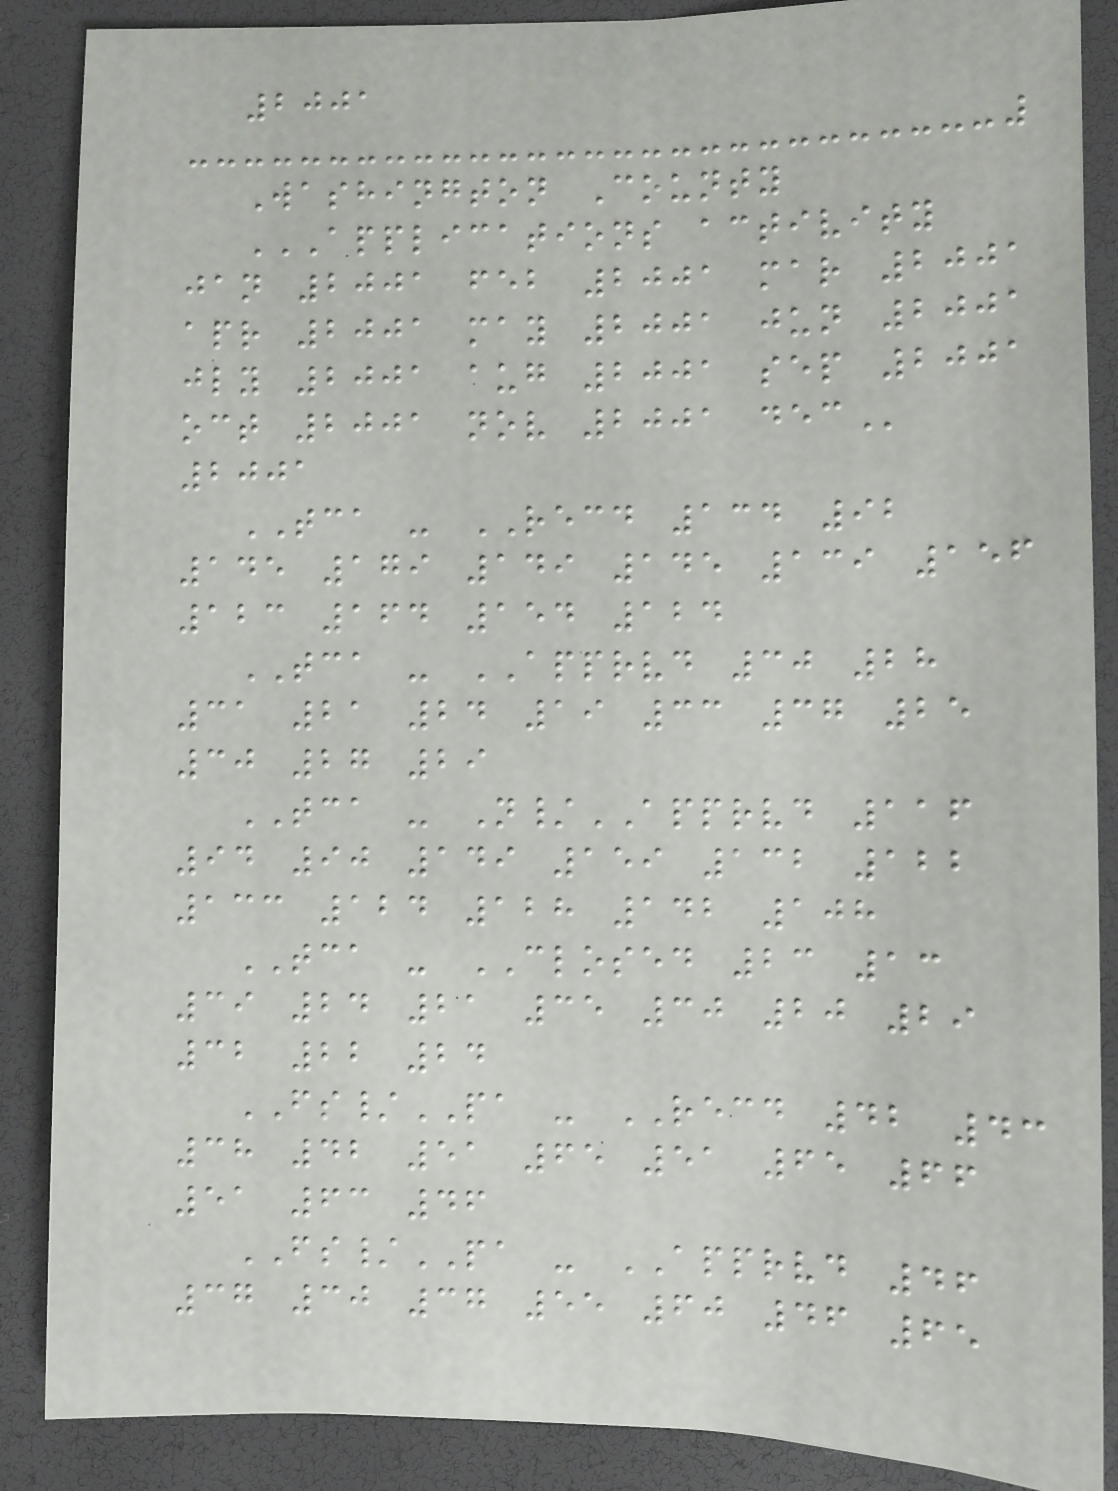2001
Washington County
APPLICATIONS ACTIVITY
JAN 2001 FEB 2001 MAR 2001
APR 2001 MAY 2001 JUN 2001
JLY 2001 AUG 2001 SEP 2001
OCT 2001 NOV 2001 DEC
2001
TCA - RECD 134 92
145 179 149 145 139 156
123 164 154 124
TCA - APPRVD 30 28
31 21 24 19 33 37 25
30 27 29
TCA - N/APPRVD 116
94 90 149 159 132 122
133 124 128 142 108
TCA - CLOSED 23 13
39 24 21 35 30 20 29
32 22 24
FS/PA - RECD 42 43
38 42 51 65 51 65 66
51 63 46
FS/PA - APPRVD 46
37 30 37 55 60 46 65
